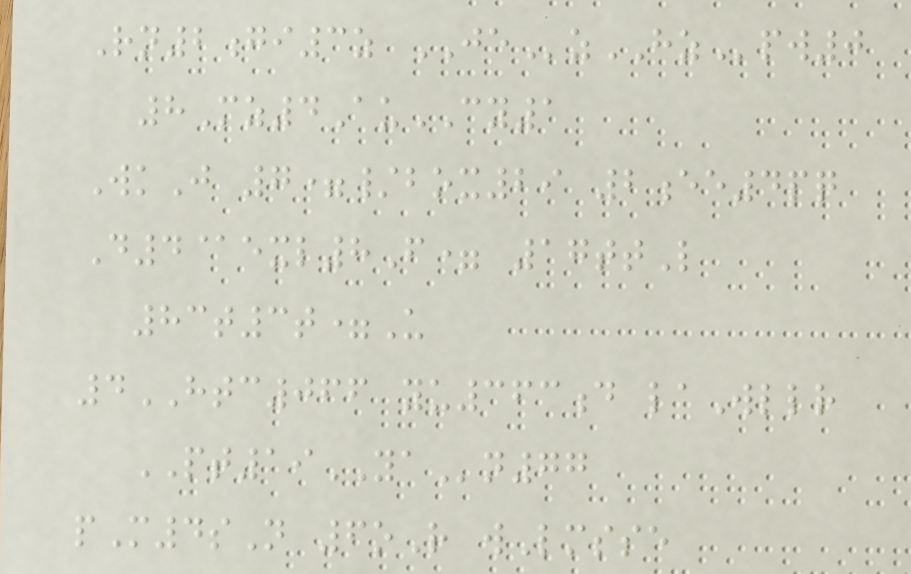Rn2gi3z JEzHZpw0
8Mz4AuCY1
WkJ 7=/box29 2ee4pq
D4@exl8F= 17ttL
83t3t=U
4HTC066 yu363d laWllr
PT19YAn77
pM4sN 6oR wLmsse
